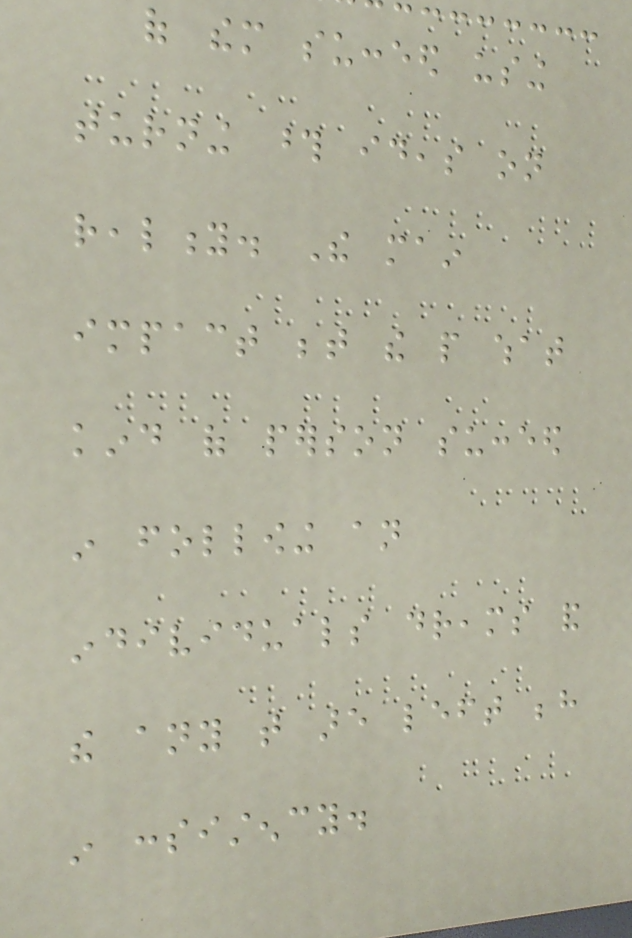of them succeed using
turning those ideas on
reality. The main
impact between the people what
kind of person succeed
in following an
individuals dreams and
the any that are left behind
in consistency.
